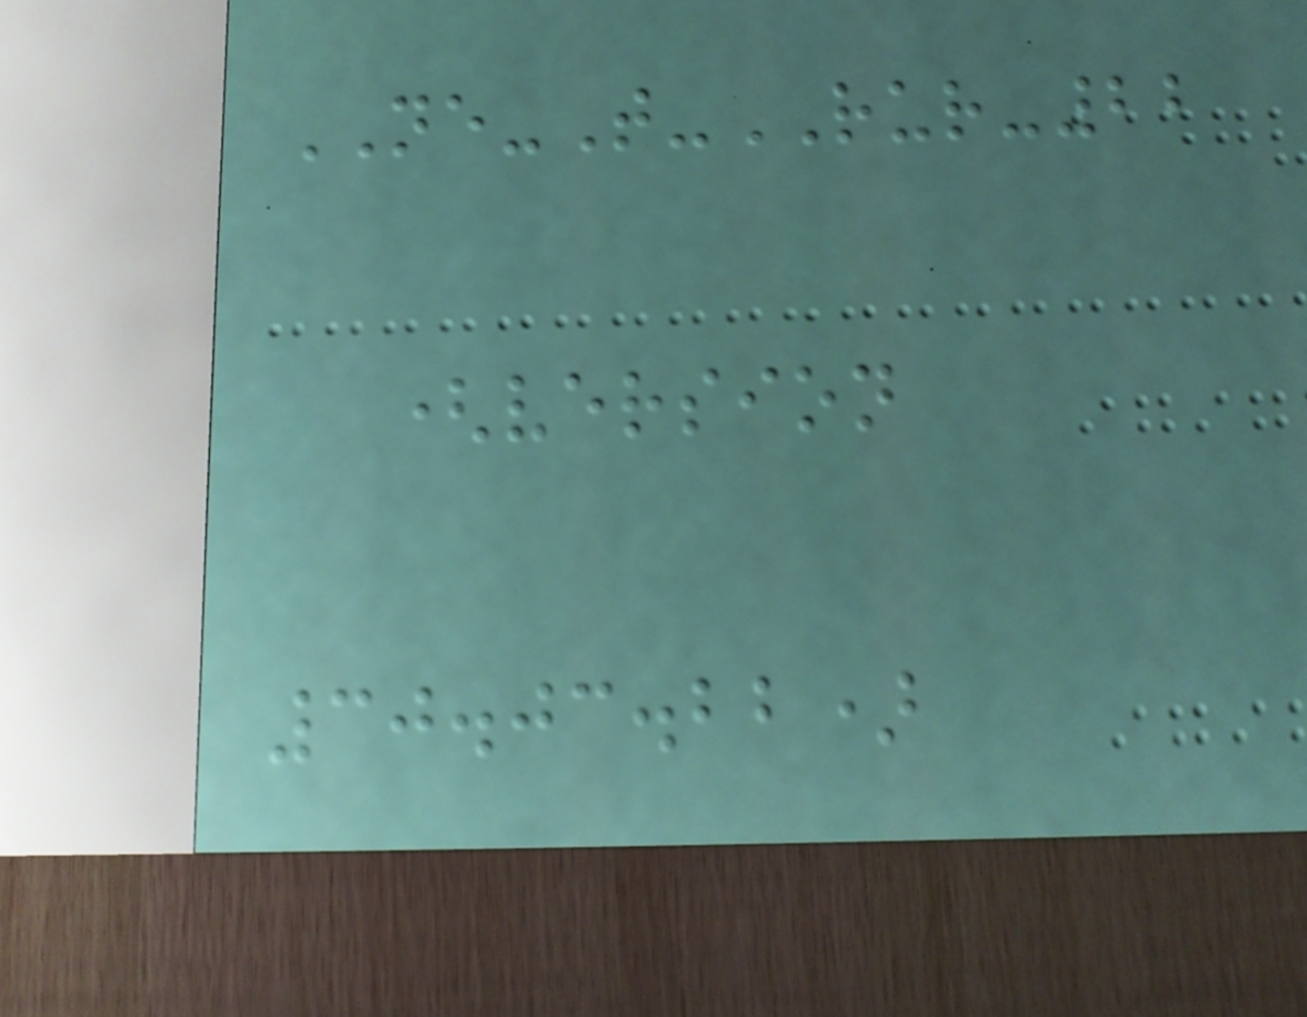NE-T-RUR-22
(version
30.03.22)
